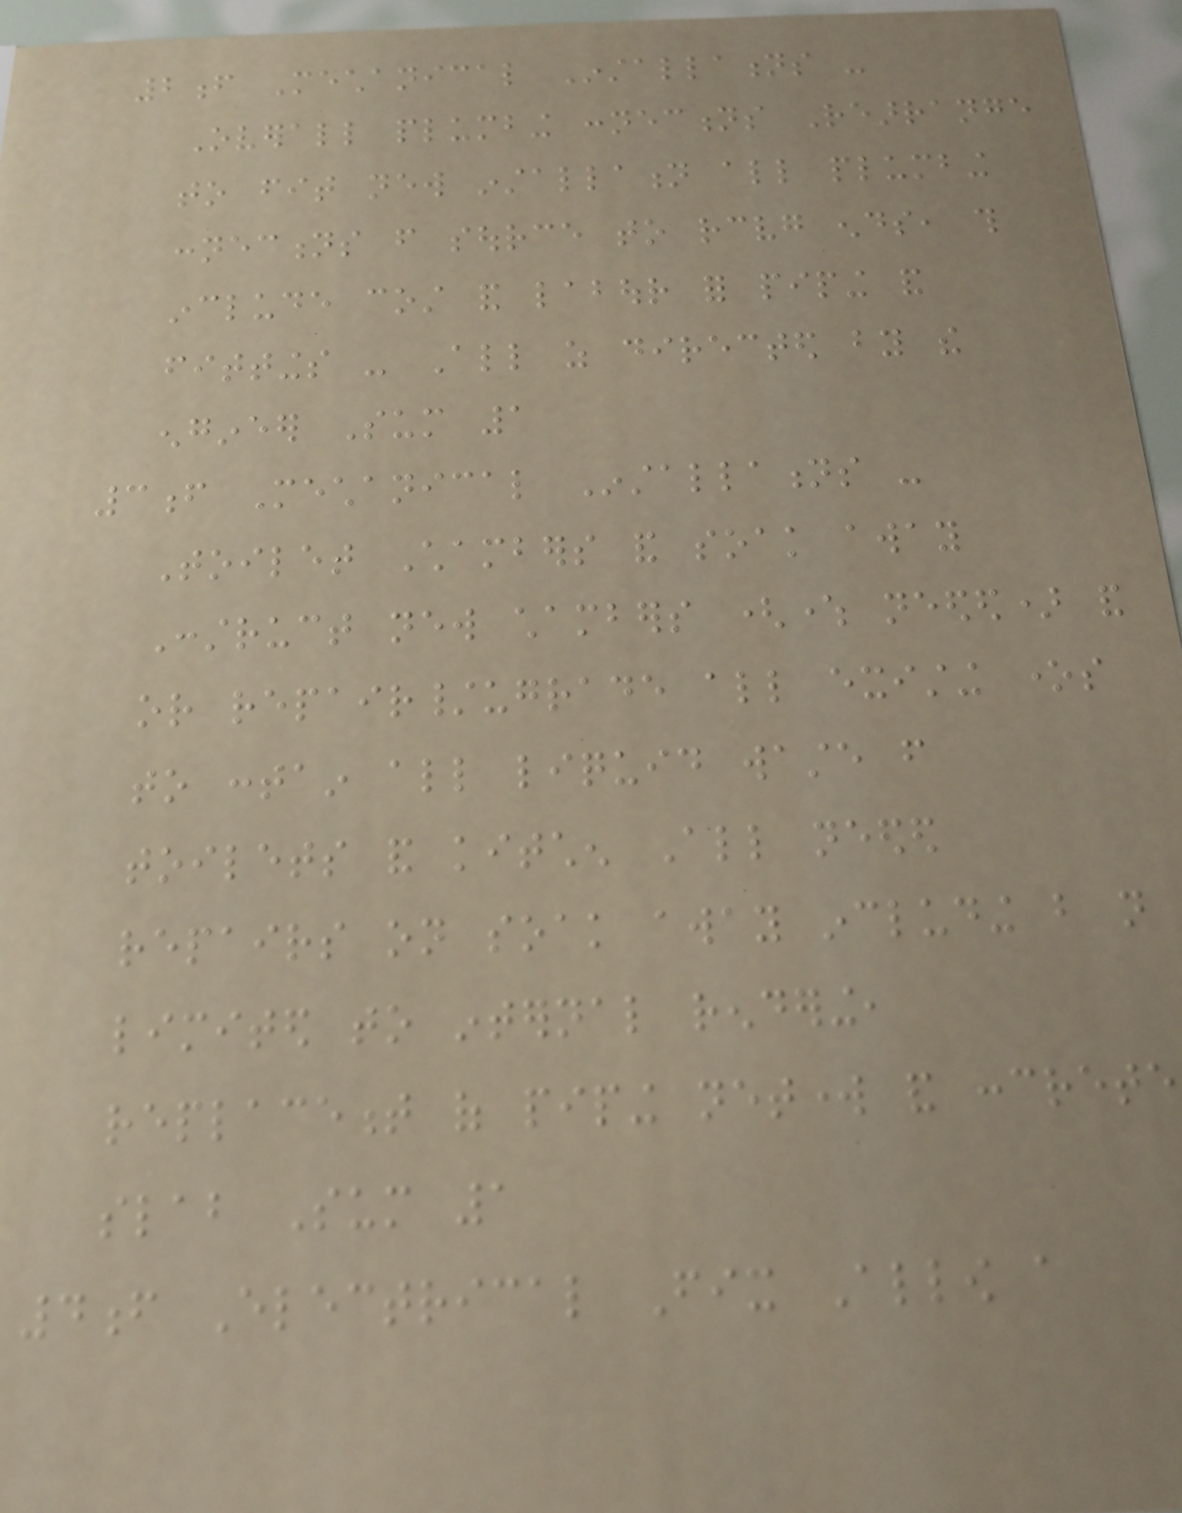2f Mechanical Installations -
Overall plumbing connections Rearrange
to fit new installation all plumbing
connections from source to receiving ends, this
include cost and labour for piping and
fittings - All as directed by the
engineer Sum 1
3f Mechanical Installations -
Toilet Chambers and soak away
Construct new chambers (where needed) and
or repair/ugrade all existing ones
to contain all liquid waste from
toilets and kitchen All needed
repairs on soak away including but not
limited to internal rendering,
replacement of piping network and concrete
slab Sum 1
4f Electrical Fix Allow a
